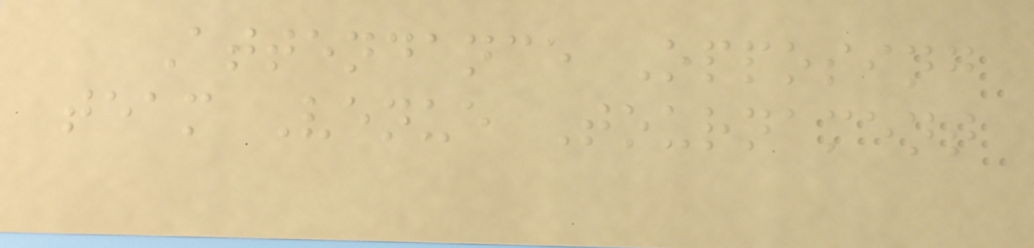Attendance Opposing
team Venue Tournament
